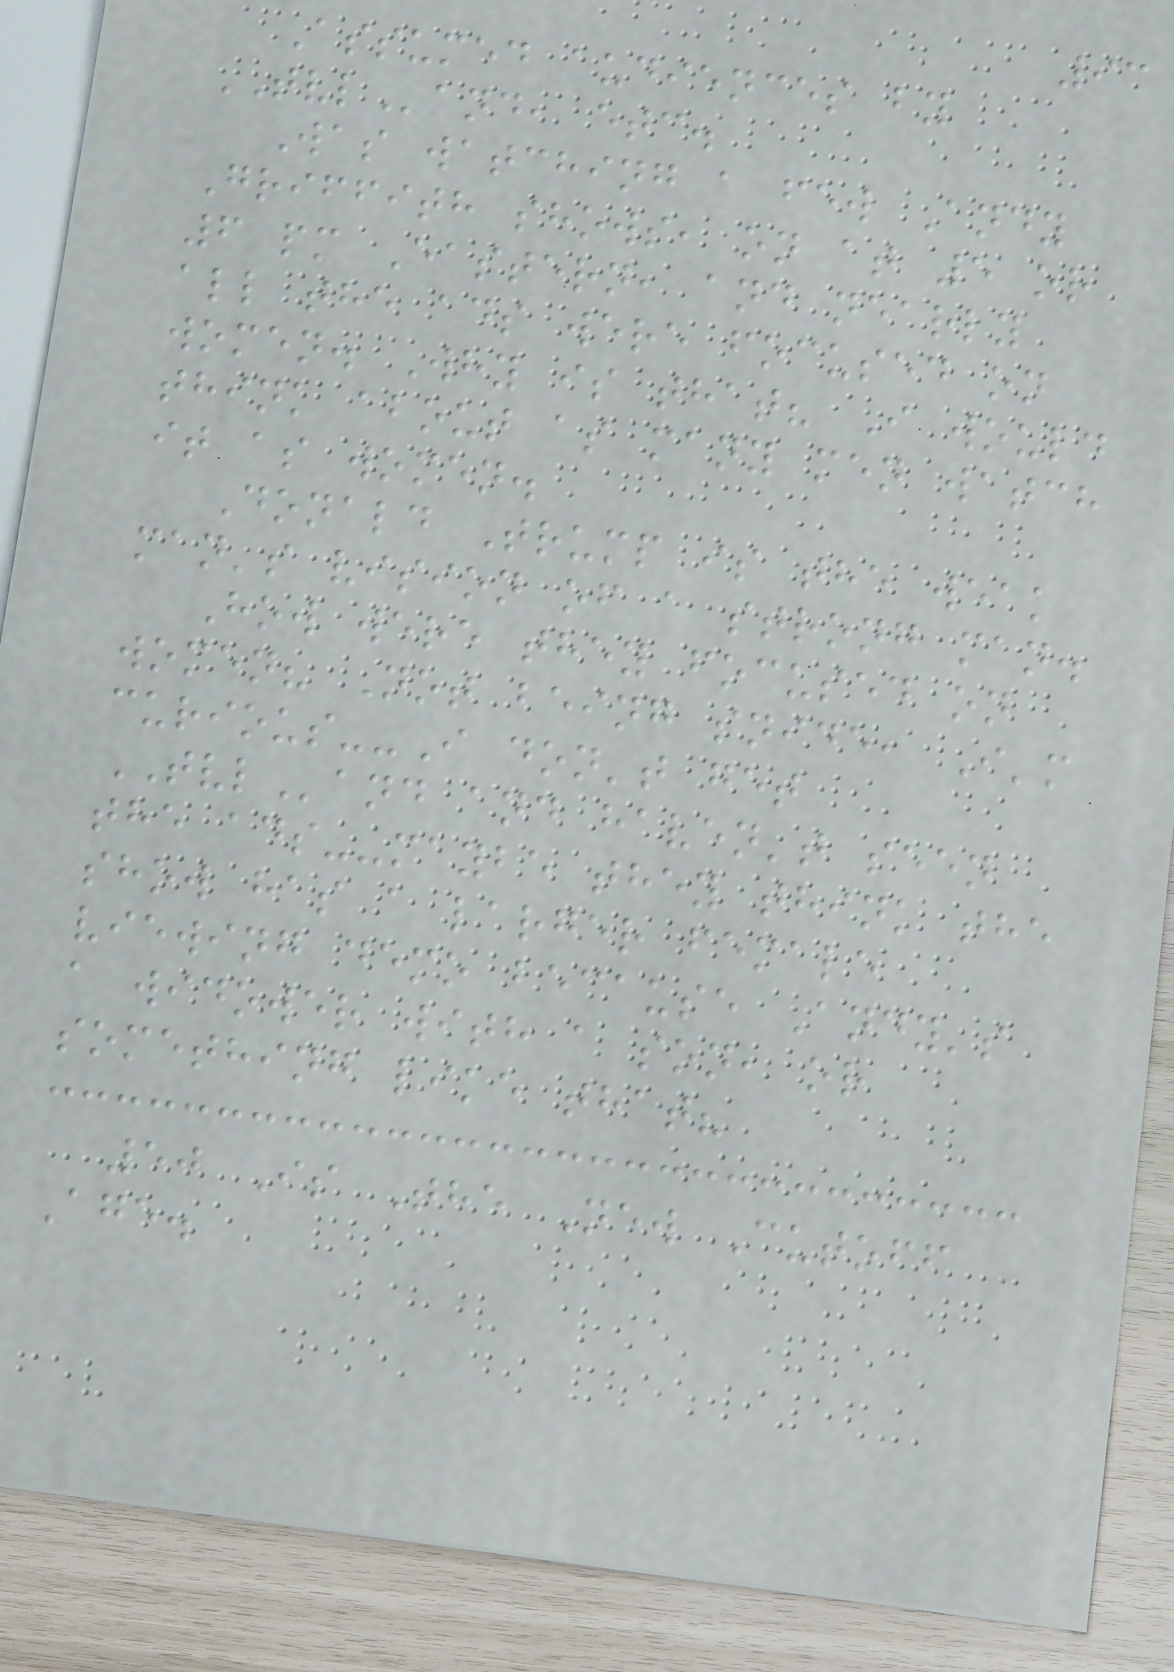93
Assumed audiences by
TVLand, etc.
Was watching a few Andy
Griffith shows, on at 5 or
6 pm Eastern, and nearly
all the ads were focused on
women. Why is that? I would
think about as many men watch
it as women.
Donald Trump is the weak
man's vision of a strong man.
How were they focused on
women? Not being snide, I'm
curious--I don't get
TVLand and haven't seen
the ads--maybe they think the
show has a larger female
viewing demo because Andy's
a widower with a son, or
something like that?
50 Is The New Cutoff
Age.
